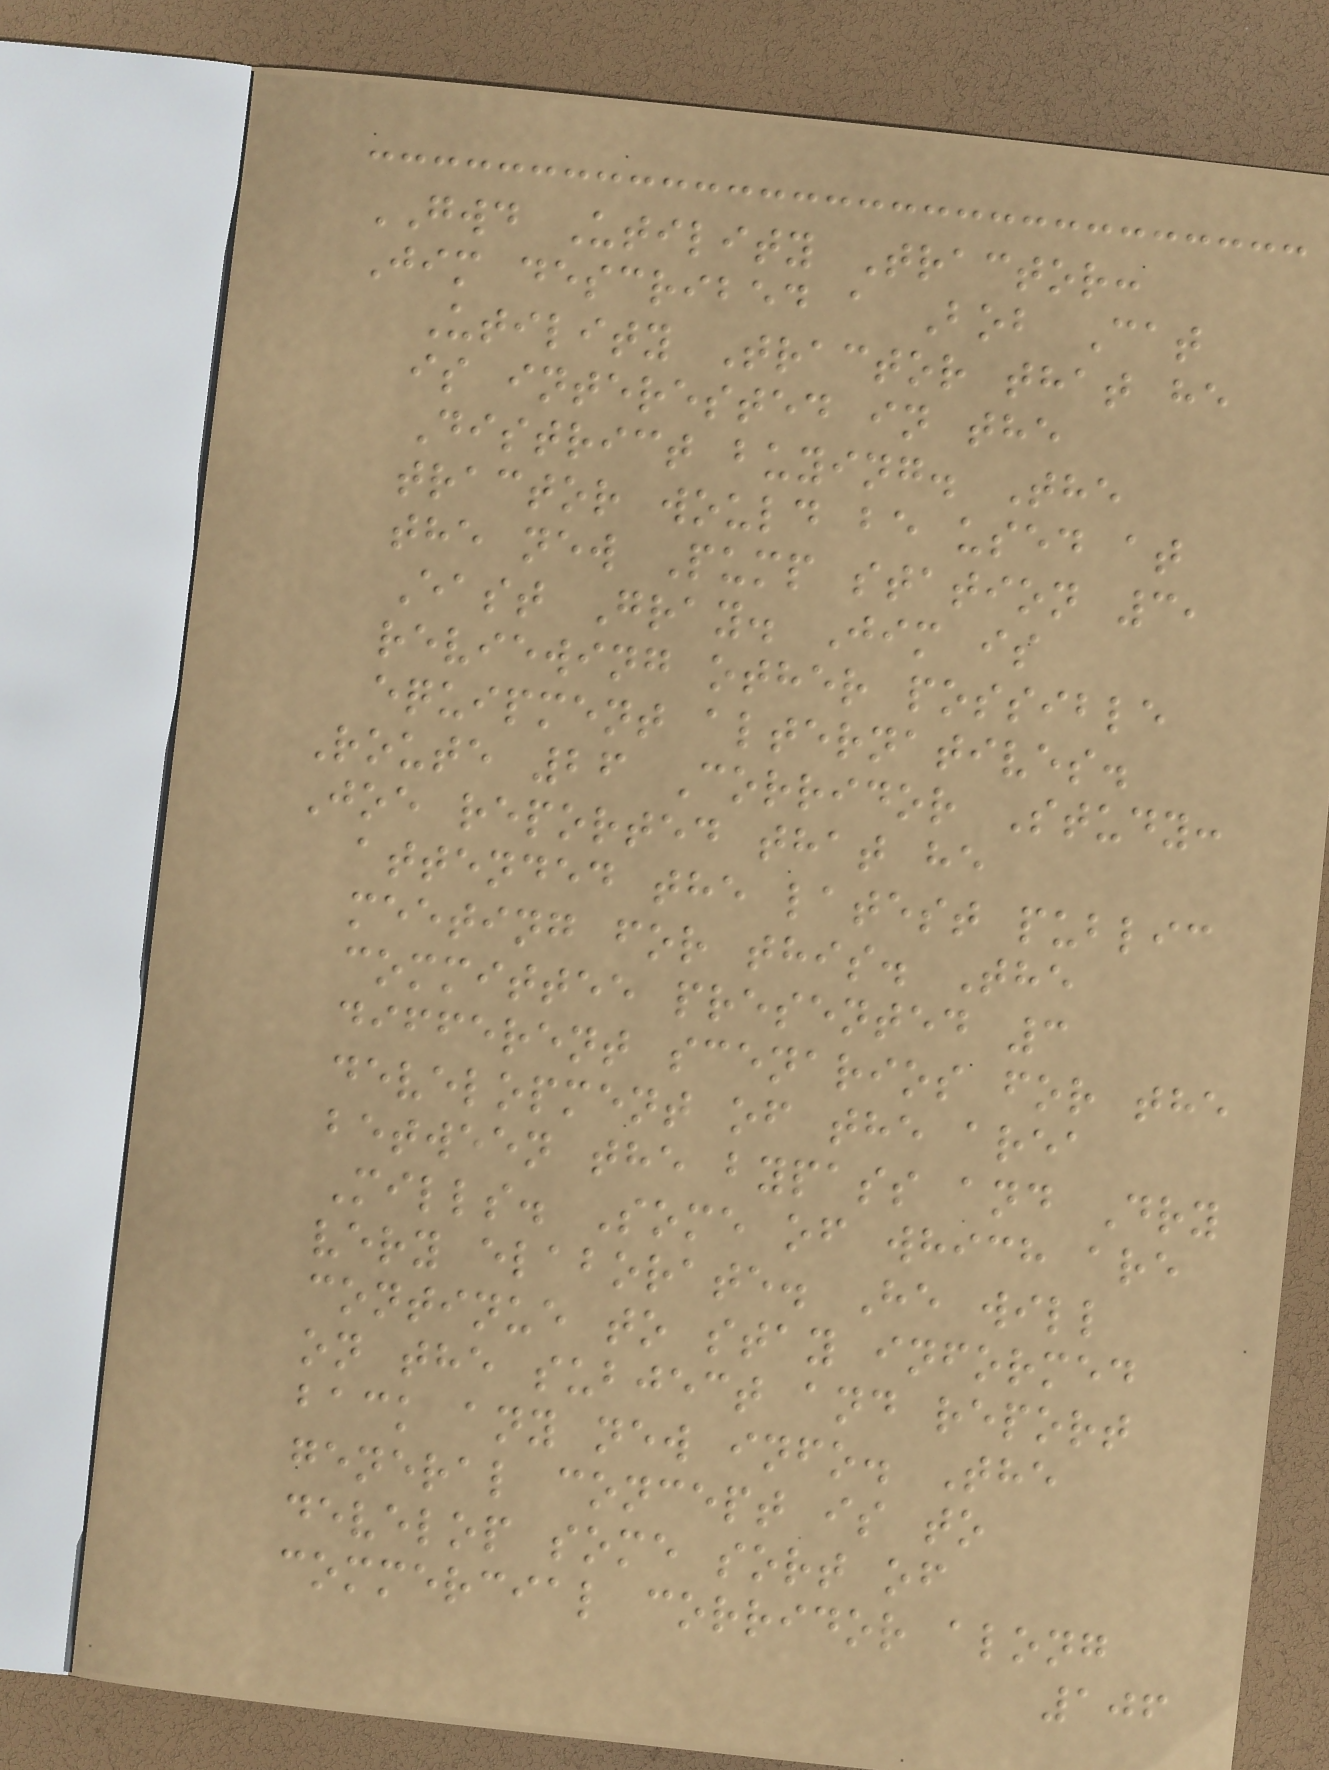GWD Utility Tractor:
Jim described a Bob Cat
Utility Tractor that he
is interested in the
District buying. The
tractor would be used at
the new Pump station 3,
East Gray. Jim is
reviewing other possible
equipment alternatives.
Route 26 Corridor Study:
Joe reported that he
attended the latest public
meeting for this. The
committee presented 3
different scenarios for the
development of the area
between the bypass and Dry
Mills. Some of which are
very elaborate. He will
continue to stay informed
on the subject and report
back any new info. The
general concept is to
develop some sort of
commercial corridor along
106
